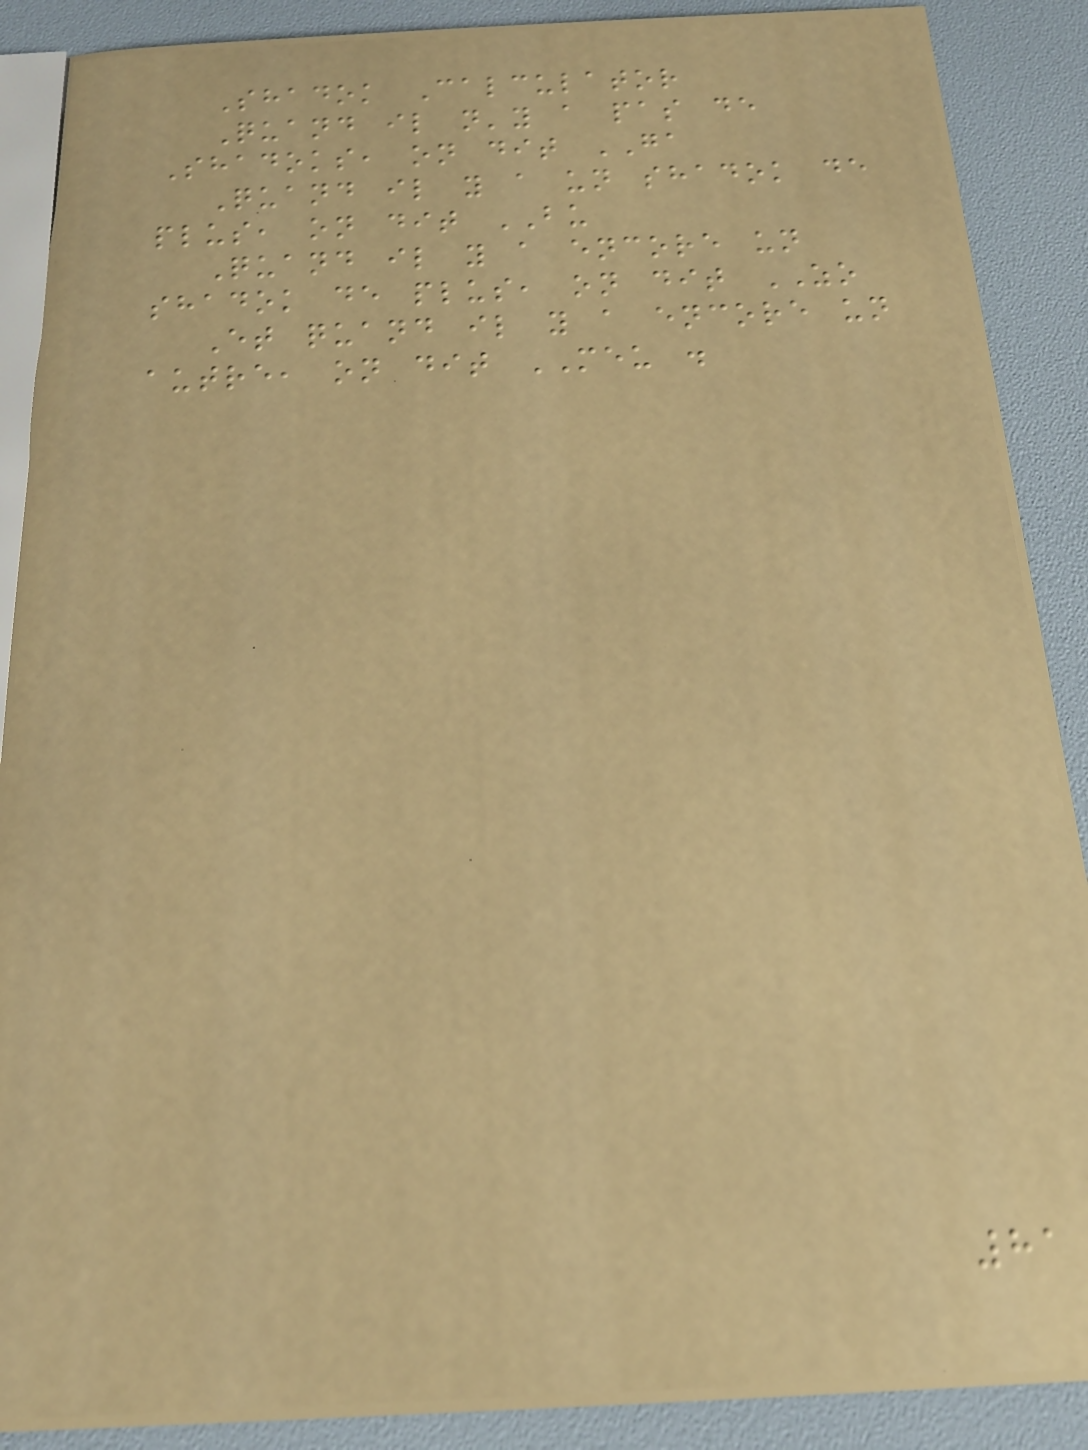Shadok Calculator
Quand il n'y a pas de
Shadoks, on dit GA
Quand il y a un shadok de
plus, on dit BU
Quand il y a encore un
shadok de plus, on dit ZO
Et quand il y a encore un
autre, on dit MEU .
81
